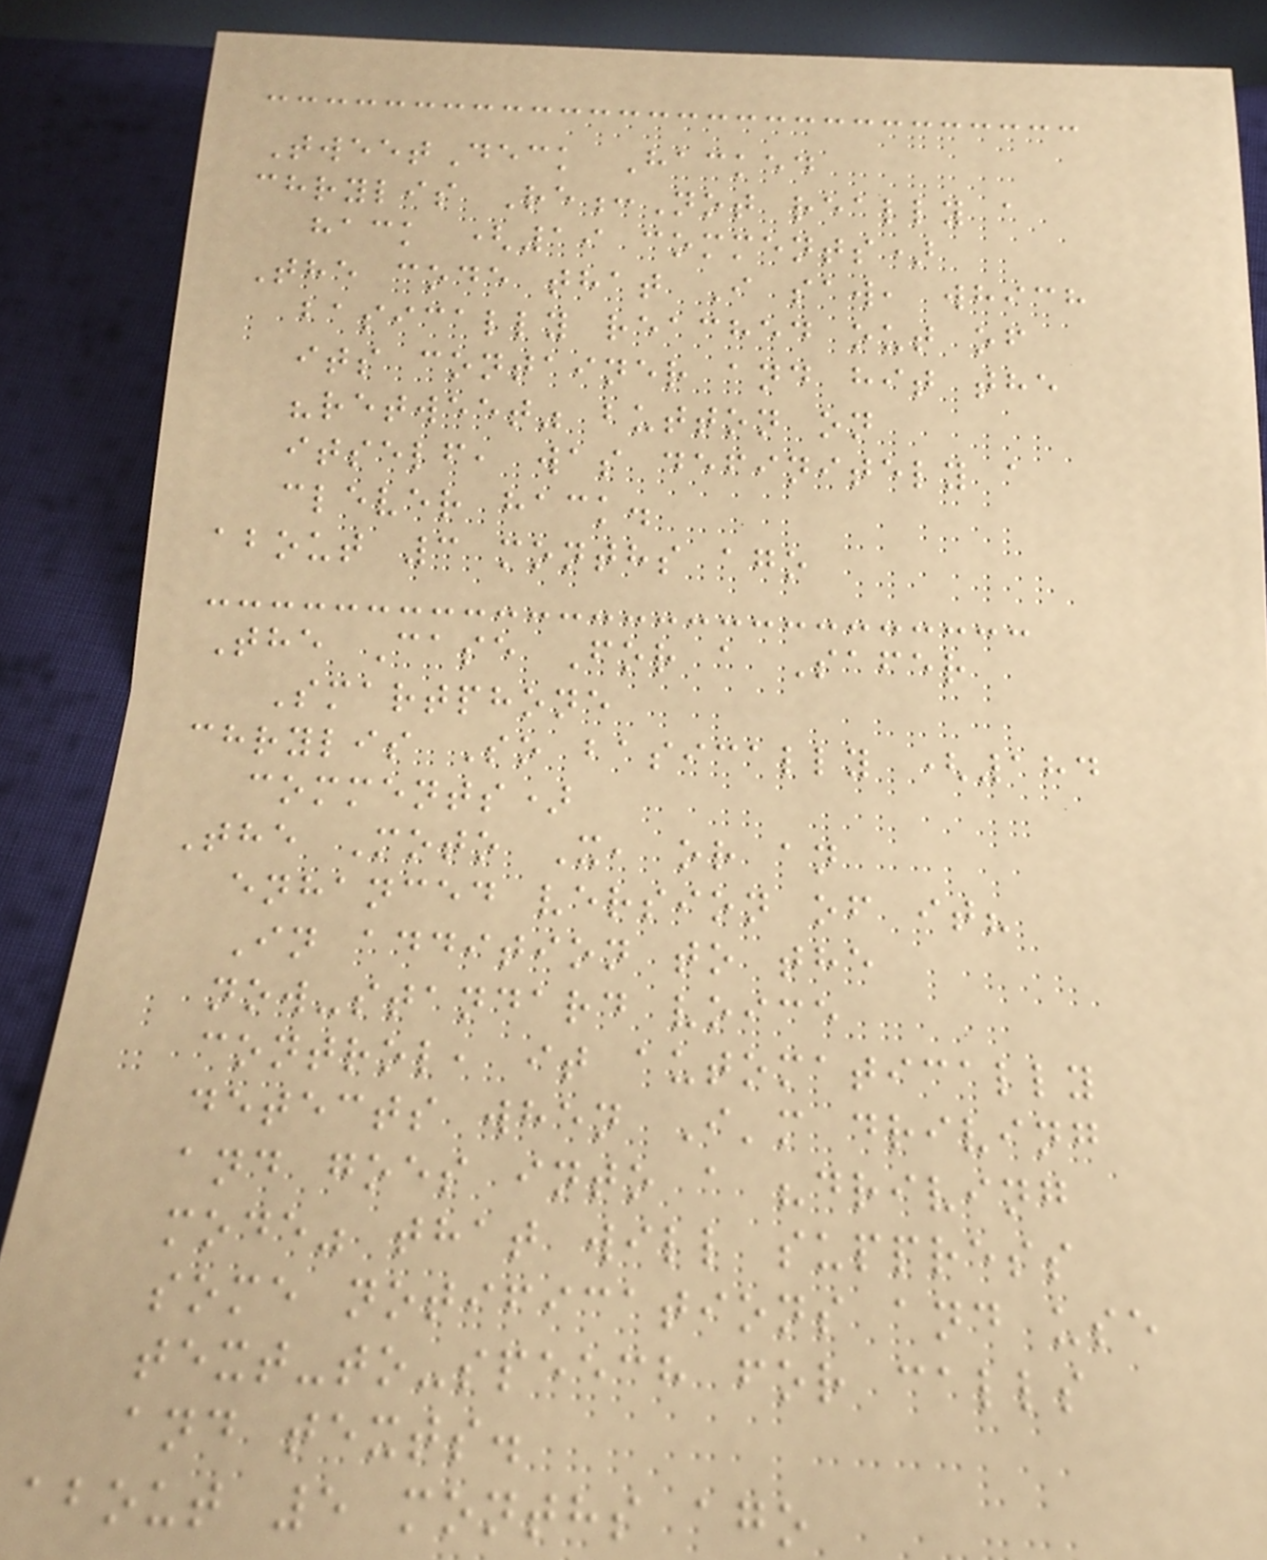TweetDeck Hacked
chrylis Re:Not really a
hack (19 comments)
The code that I saw, which
basically reached out of
its container and hit the
"retweet" button on
itself, was definitely a
clever hack.
about 3 months ago
The Case For a Safer
Smartphone
chrylis So basically (184
comments)
The Moto X, or an
enhanced version of it?
In addition to the
now-standard voice
control, it automatically
detects when I'm driving
and goes into a "driving
mode" that will suppress
some notifications and use
text-to-speech for calls
and texts.
about 5 months ago
